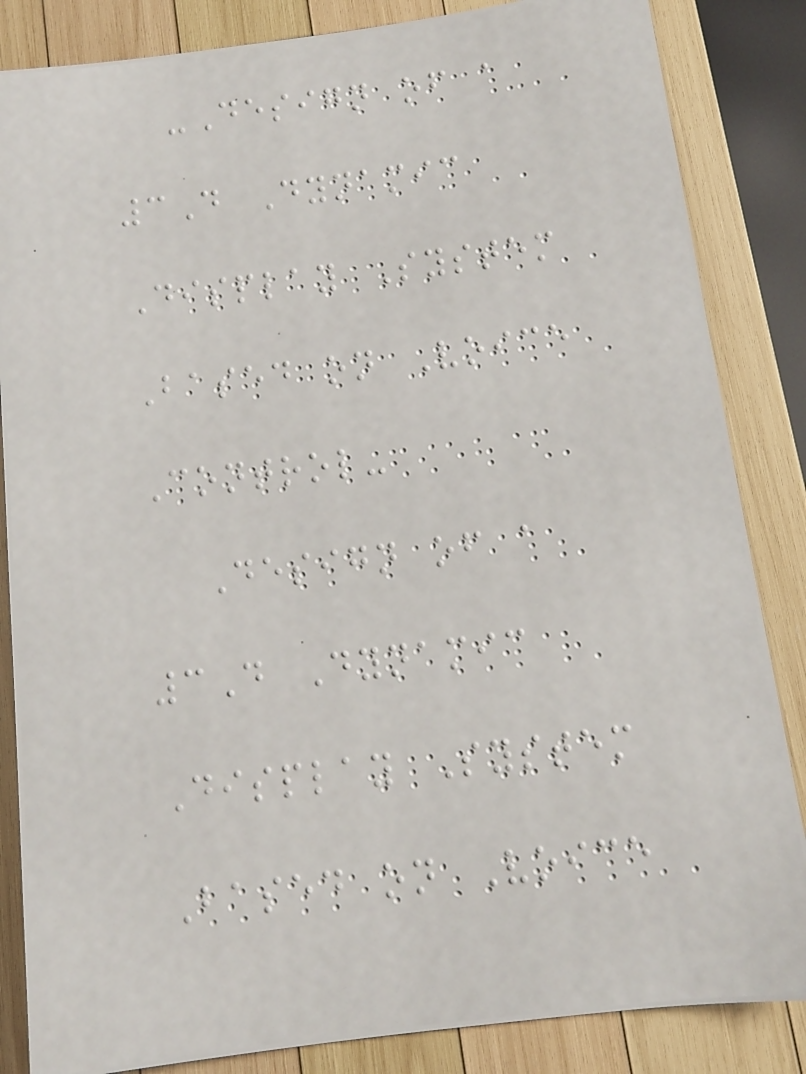-Design of a
3D Dynamic
Display System
Based on Voice
Control-
Design of a
3D Dynamic
Display System
Based on Voice
